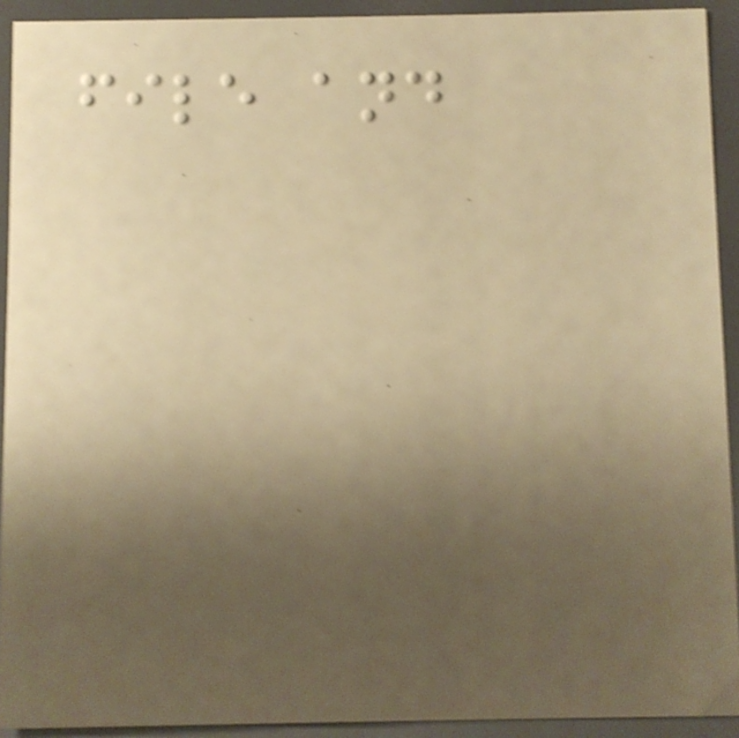file and
